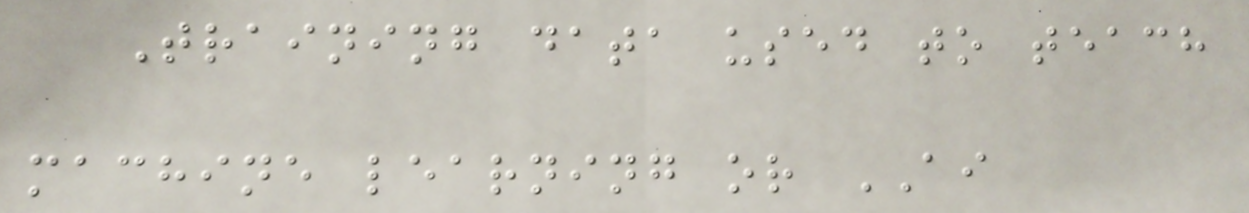Training data used to teach
machine learning or AI
